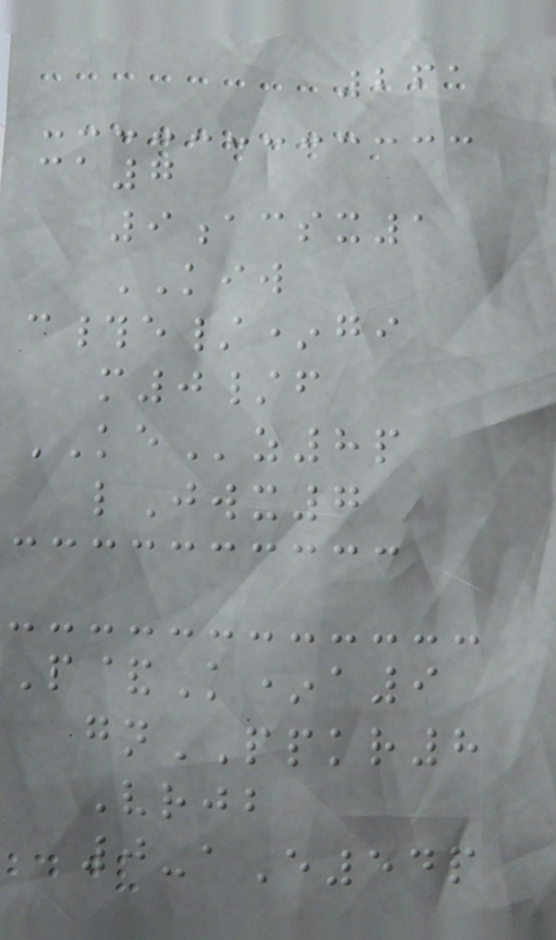261
ca7
9acsx1
KIW
c#e/*gi
m0/f
KEz8p
lJwx7
P&K*a9
gnPPKR8
Vrjb
0-aE54p
